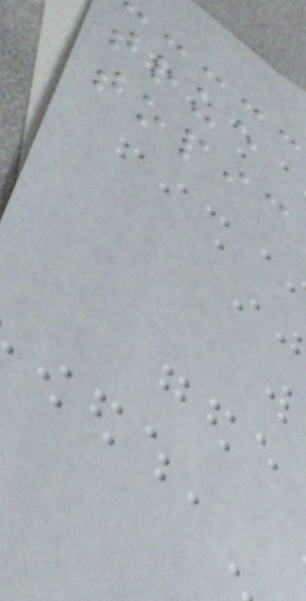true
topic
